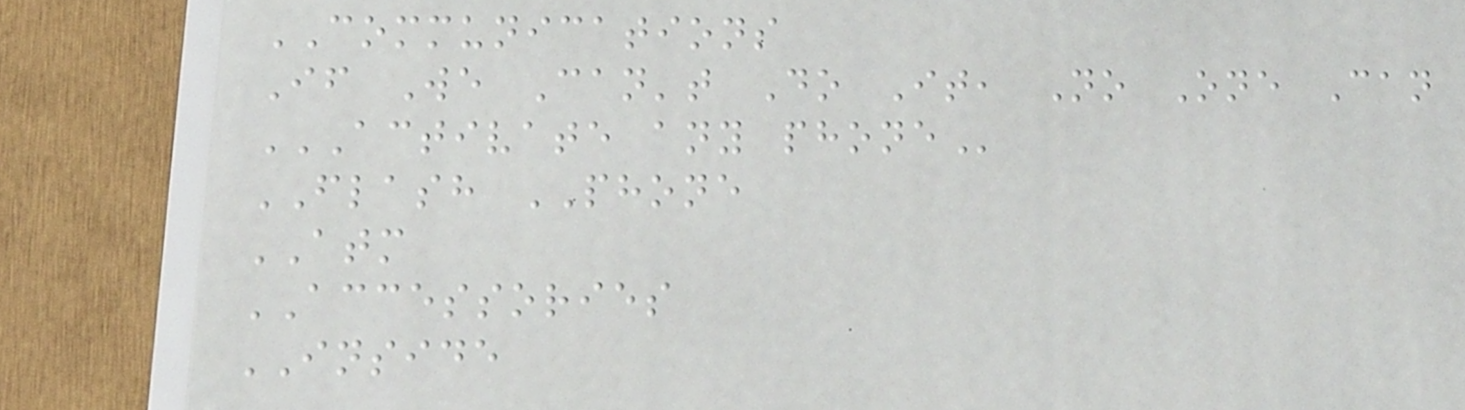COMMUNICATIONS
If We Can't Do It, No One Can
ACTIVATE ANY PHONE
FLASH PHONE
ATM
ACCESSORIES
INSIDE
